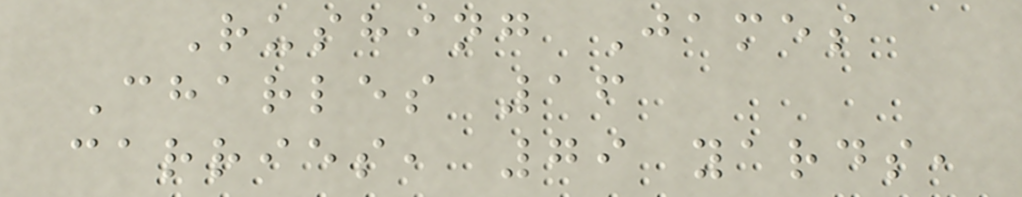Rushing James
Charles 16
carries, 79 yards,
